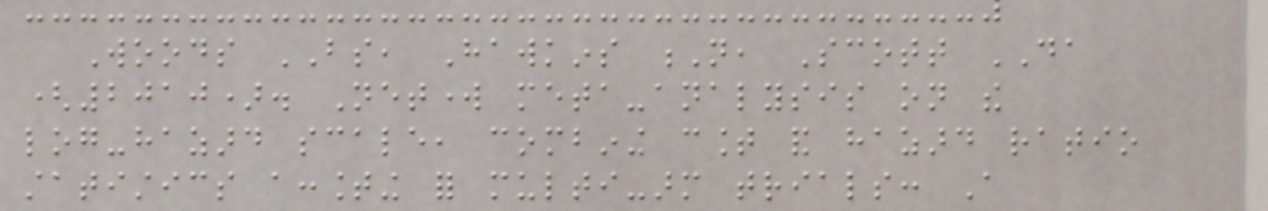Woods BS, Hawkins N, Scott DA
(2010). Network meta-analysis on the
log-hazard scale, combining count and hazard ratio
statistics accounting for multi-arm trials: A
